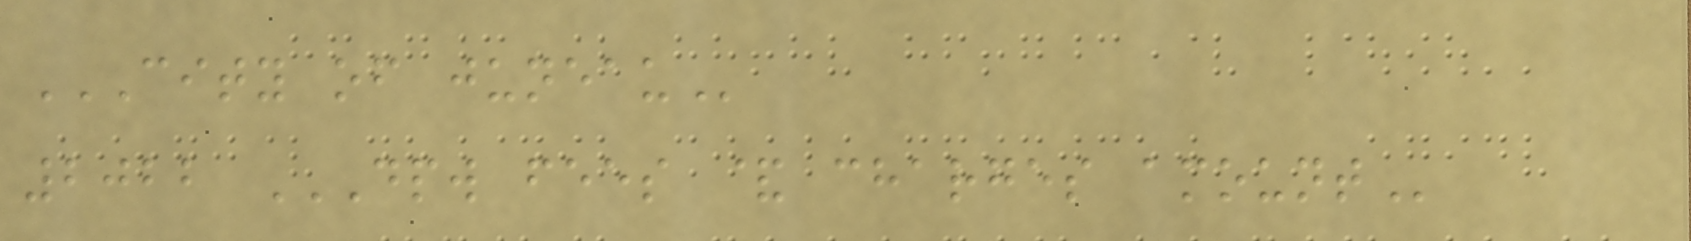CITY OF JUNEAU
2022 DPW FEES & CHARGES AMOUNT
